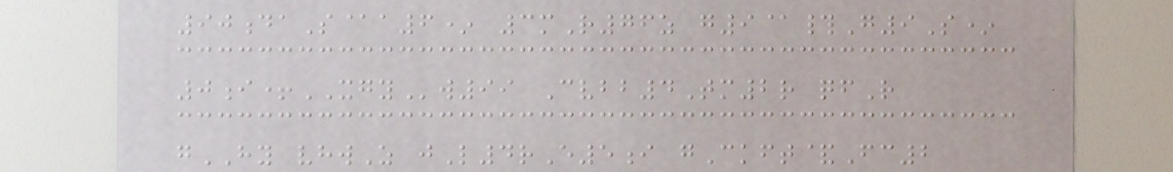90daS@a6* 3mR76z g9@#G9S*
0i+XGYw99 Cvbb4Tm2r qfR
gHY vhwZ jL4rE5i gCkft&Fc2
